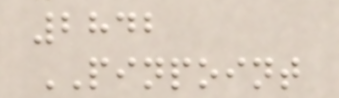2842
PINPOINT
